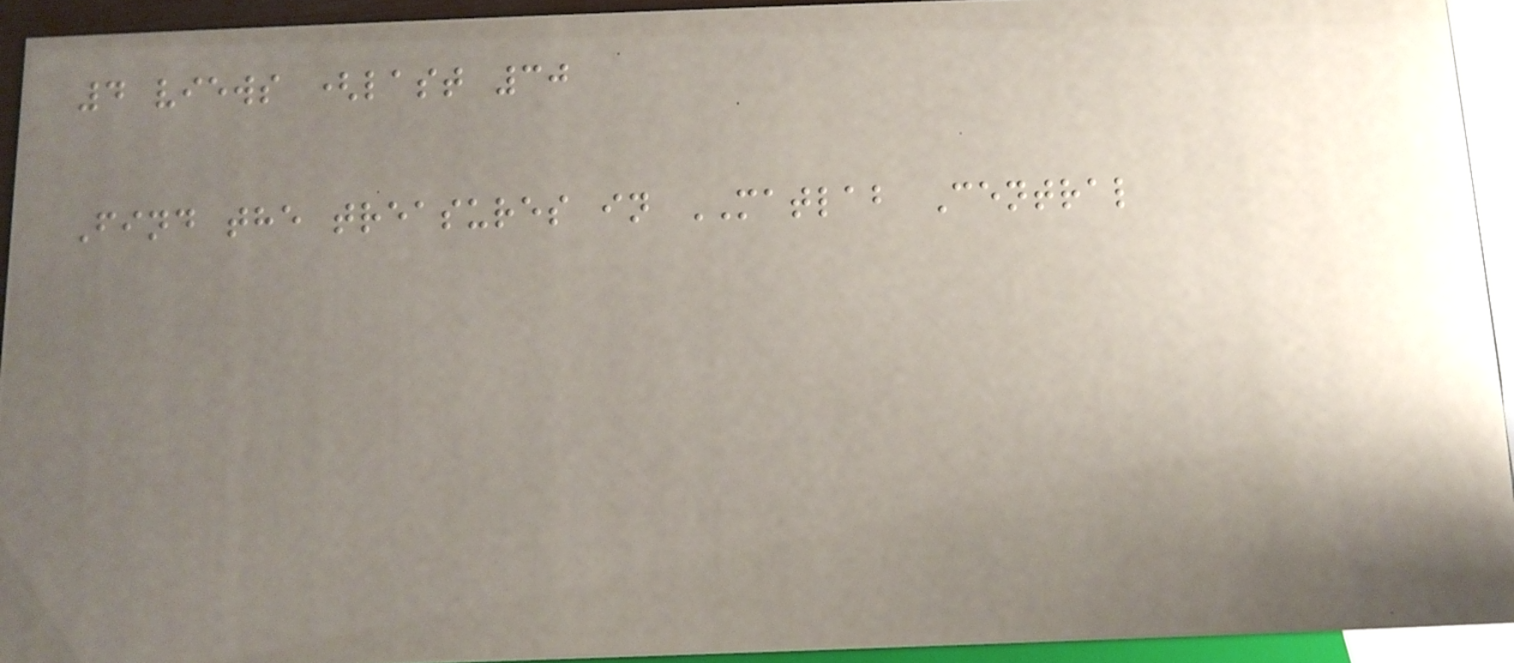4 views (last 30
Find the treasures in MATLAB Central
